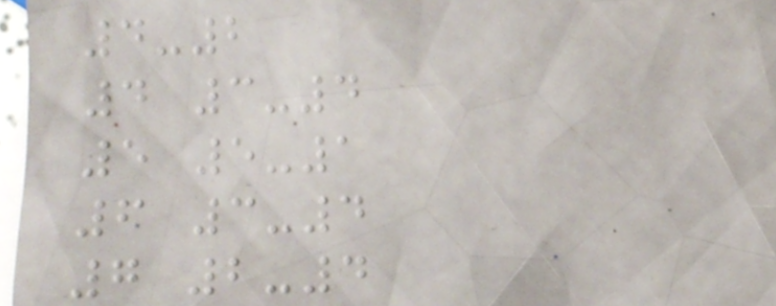4-2
4 3-4
5 5-1
6 3-4
7 2-4
